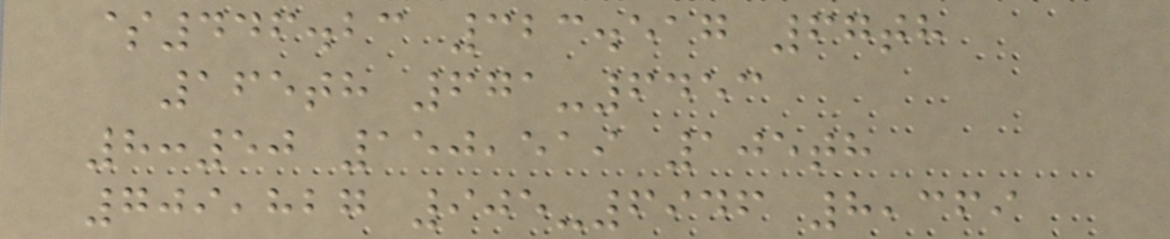$446.23 323.517 67th
165th 671-6453
8:50 150,519 105th
709,827 905-6946 8,369
